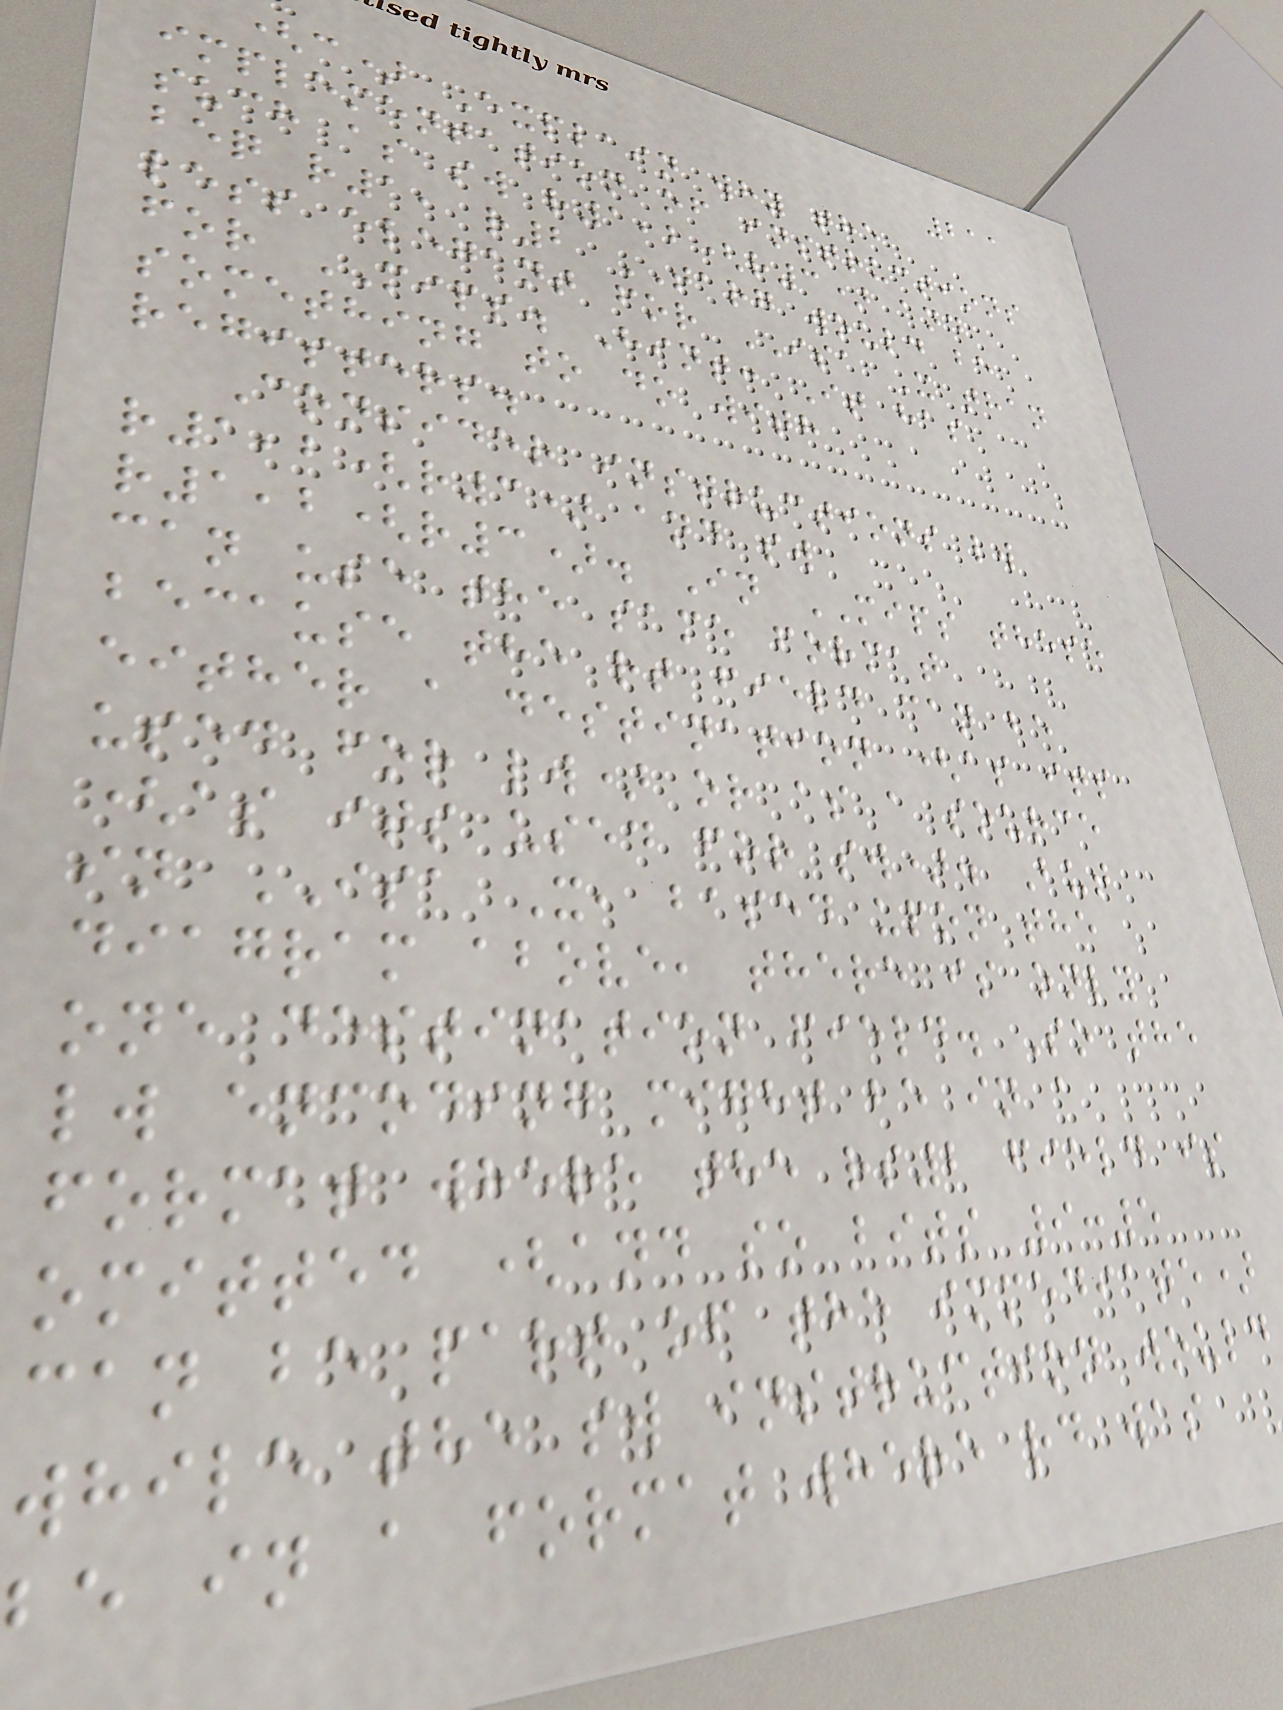211
(c) Explain why the
implementation of instructions
such as sw r1,2(r3) and
beq r1, r2 TARG would be
less elegant for ISA X than
for MIPS. Hint: It has
something to do with
registers.
Consider instructions lw
r1,2(r3) and sw
r1,2(r3). In MIPS these
can use the same format
because the rt field can be
either a destination (as its
used for lw) or as a source
(as its used for sw). But
in ISA X, based upon the
diagram above, there is only
one destination field. So the
lw encoding might be in a
format where the rs2 field is
omitted (and so bits 9:5
can be part of the immediate)
while the sw instruction would
be in a format where rd was
